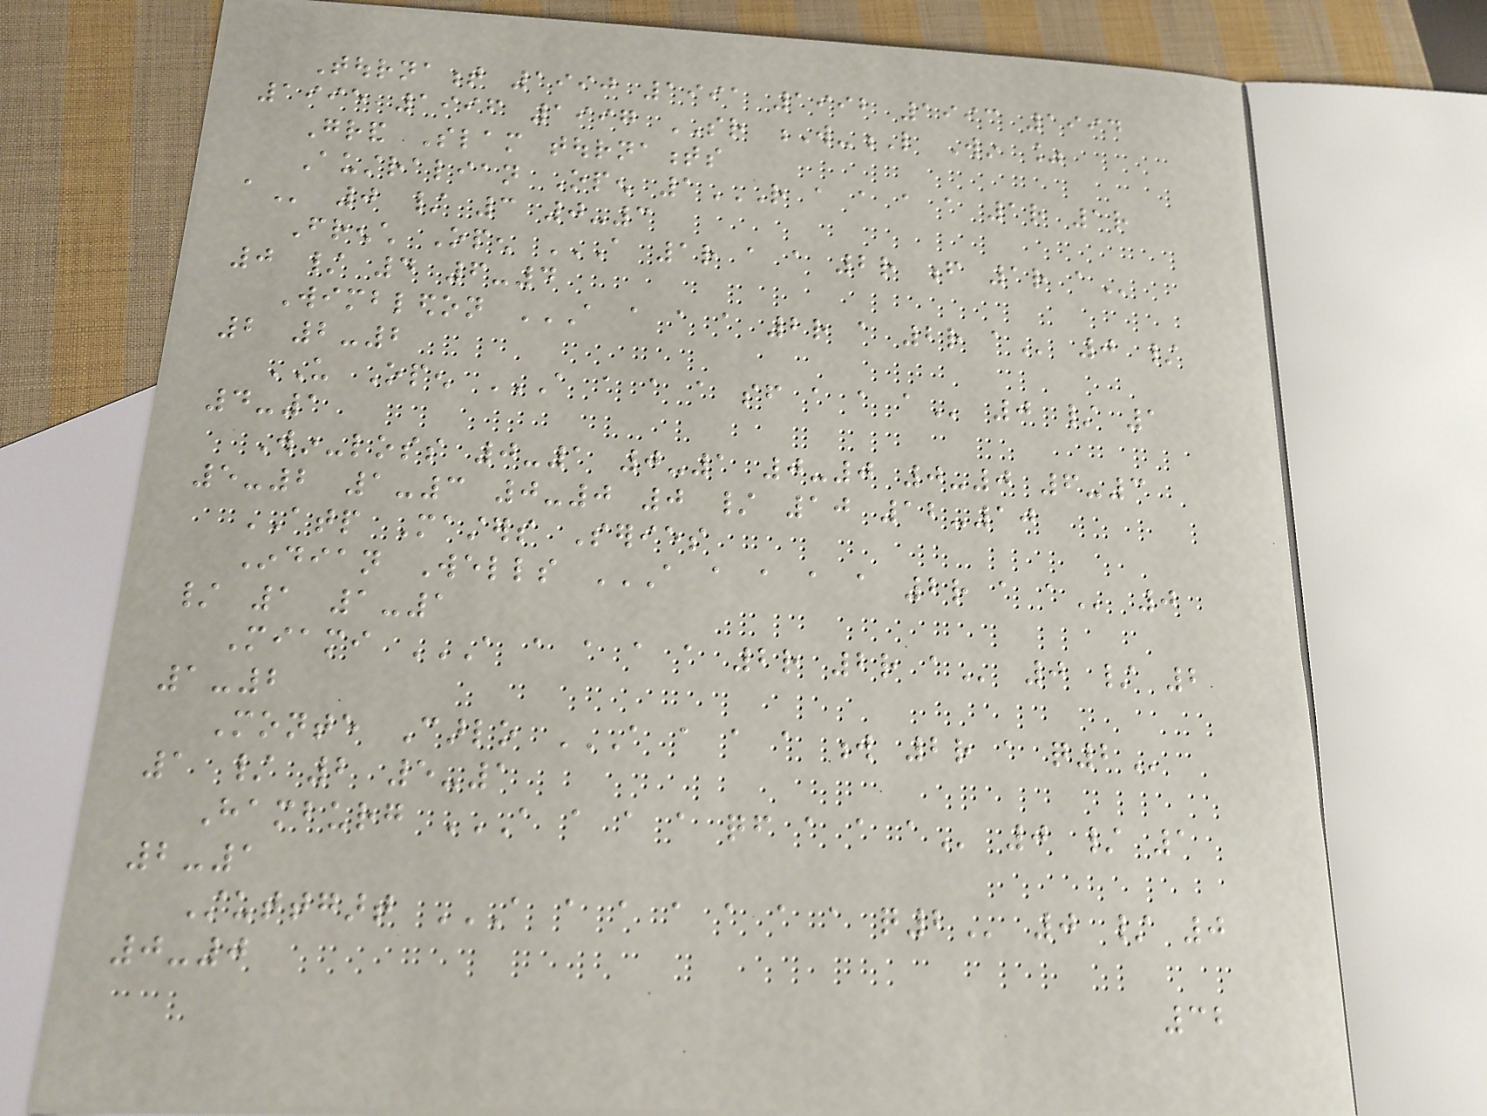Tournament 1990 1991 1992 1993 1994
1995 1996 1997 SR W-L Win %
Grand Slam tournaments
Australian Open 1R A A A A 1R 1R
A 0 / 3 0-3
French Open A 1R A A 2R F 1R A
0 / 4 6-4
Wimbledon A A A A 2R A 2R A 0 /
2 2-2
US Open A A A A SF A A A 0 / 1
4-1
Win-loss 0-1 0-1 0-0 0-0 6-3
5-2 1-3 0-0 0 / 10 12-10
ATP Masters Series
Indian Wells A A A A A 2R A A 0
/ 1 1-1
Miami A A A A A 2R 2R A 0 / 2
1-2
Monte Carlo A A A A W 2R A Q2
1 / 2 5-1
Hamburg A A A A QF A A A 0 / 1
2-1
Stuttgart A A A A A A A Q2 0 / 0
0-0
32
